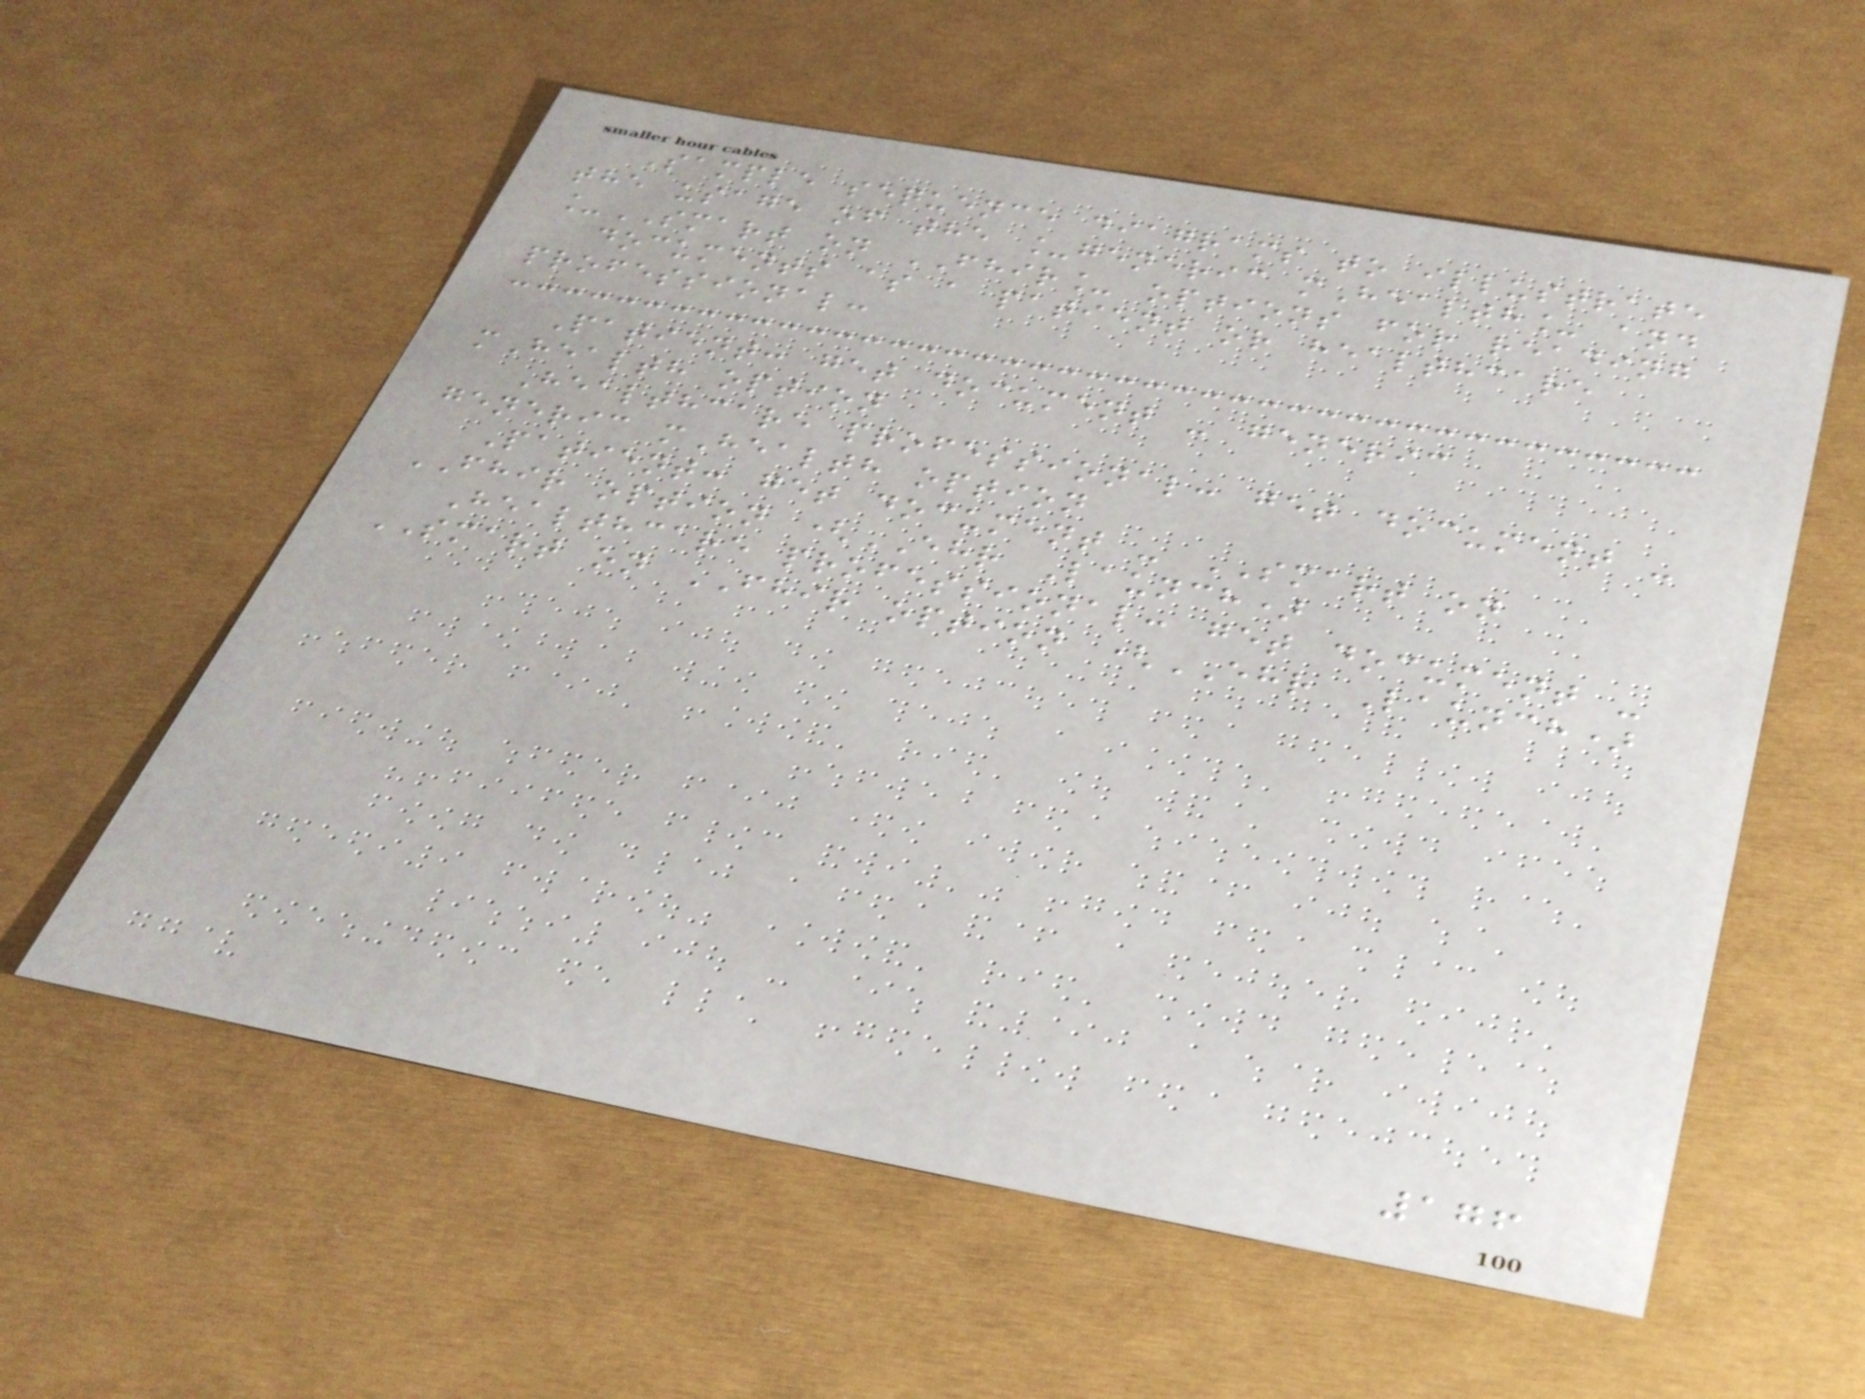Sample sequence diagrams to illustrate
the usage of the _generic mHealth_ and
_SMART on FHIR_ options for reading
documents as a patient or healthcare
professional:
Patient: get document - generic
mHealth option
Healthcare professional: get document -
generic mHealth option
Patient: get document - SMART on
FHIR option (EHR Launch)
Healthcare professional: get document -
SMART on FHIR option (EHR Launch)
176
